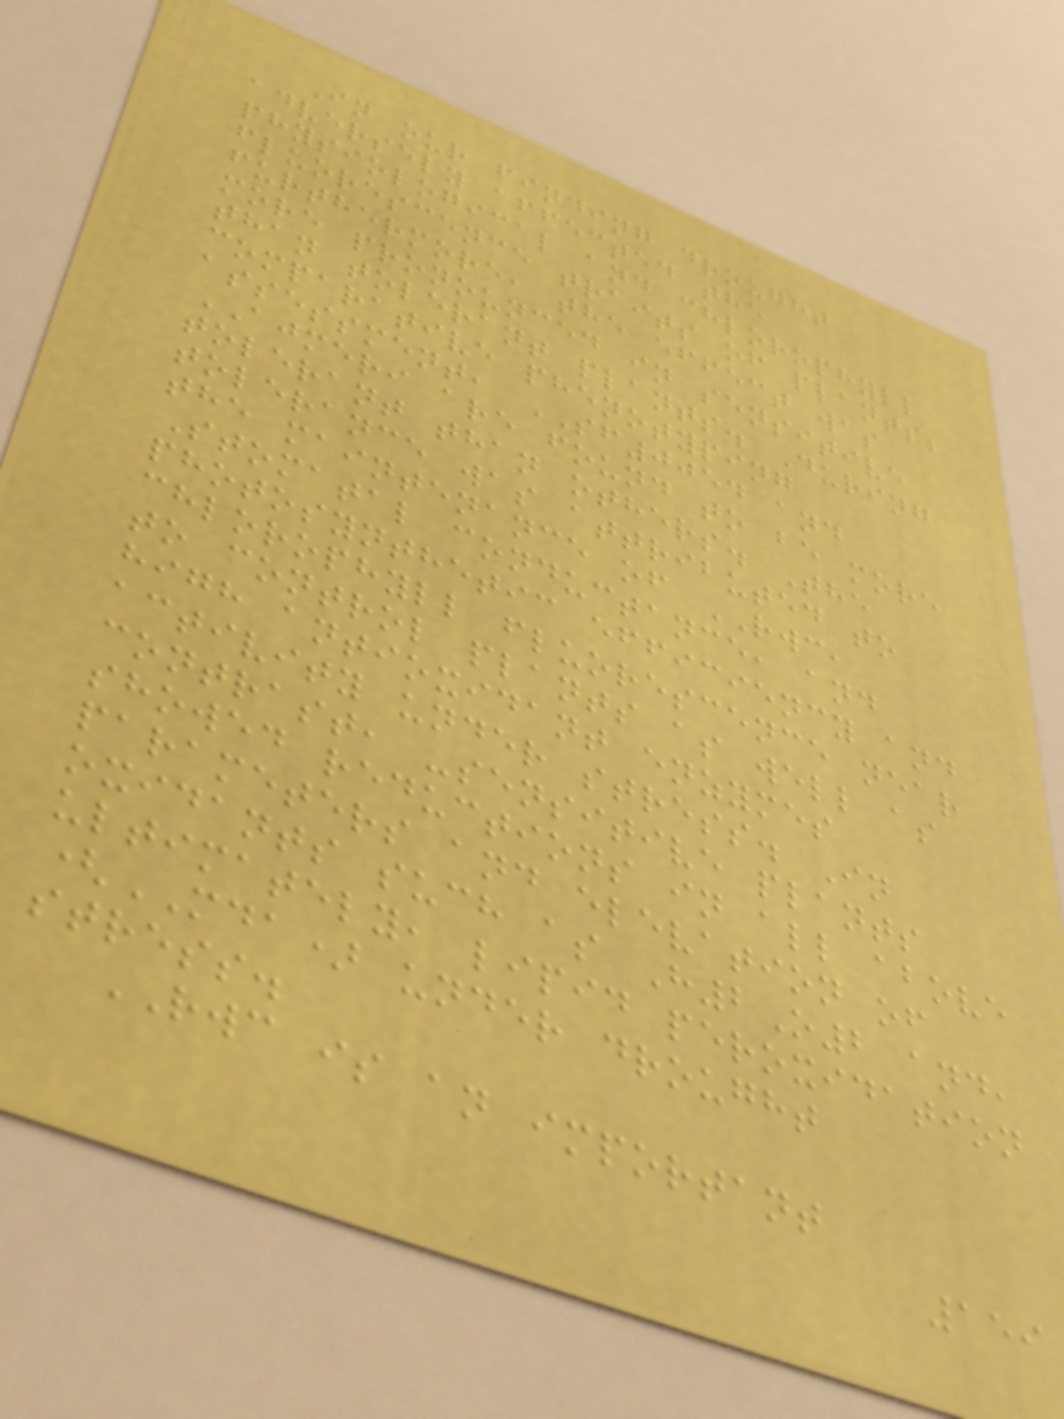In our finding drought
adversely affected the
physiological and chlorophyll
fluorescence traits of plants;
furthermore, the effect was
more pronounced in sensitive
than tolerant plants. During
comparative phenotyping
assessment, SF0054 and
AJMERI are found to be more
tolerant than others. The
tolerance was attributed to
the maintenance of RWC,
Stomatal conductance, and
photosynthetic efficiency and
chlorophyll fluorescence near
to control plants as well as
high antioxidant enzymes
activity under stress. In
contrast, -sensitive plants
showed reductions in all above
parameters and elevation of
oxidants such as H2O2 and,
ultimately, lipid peroxidation
(MDA) under drought
stress.
RWC is an important
159
